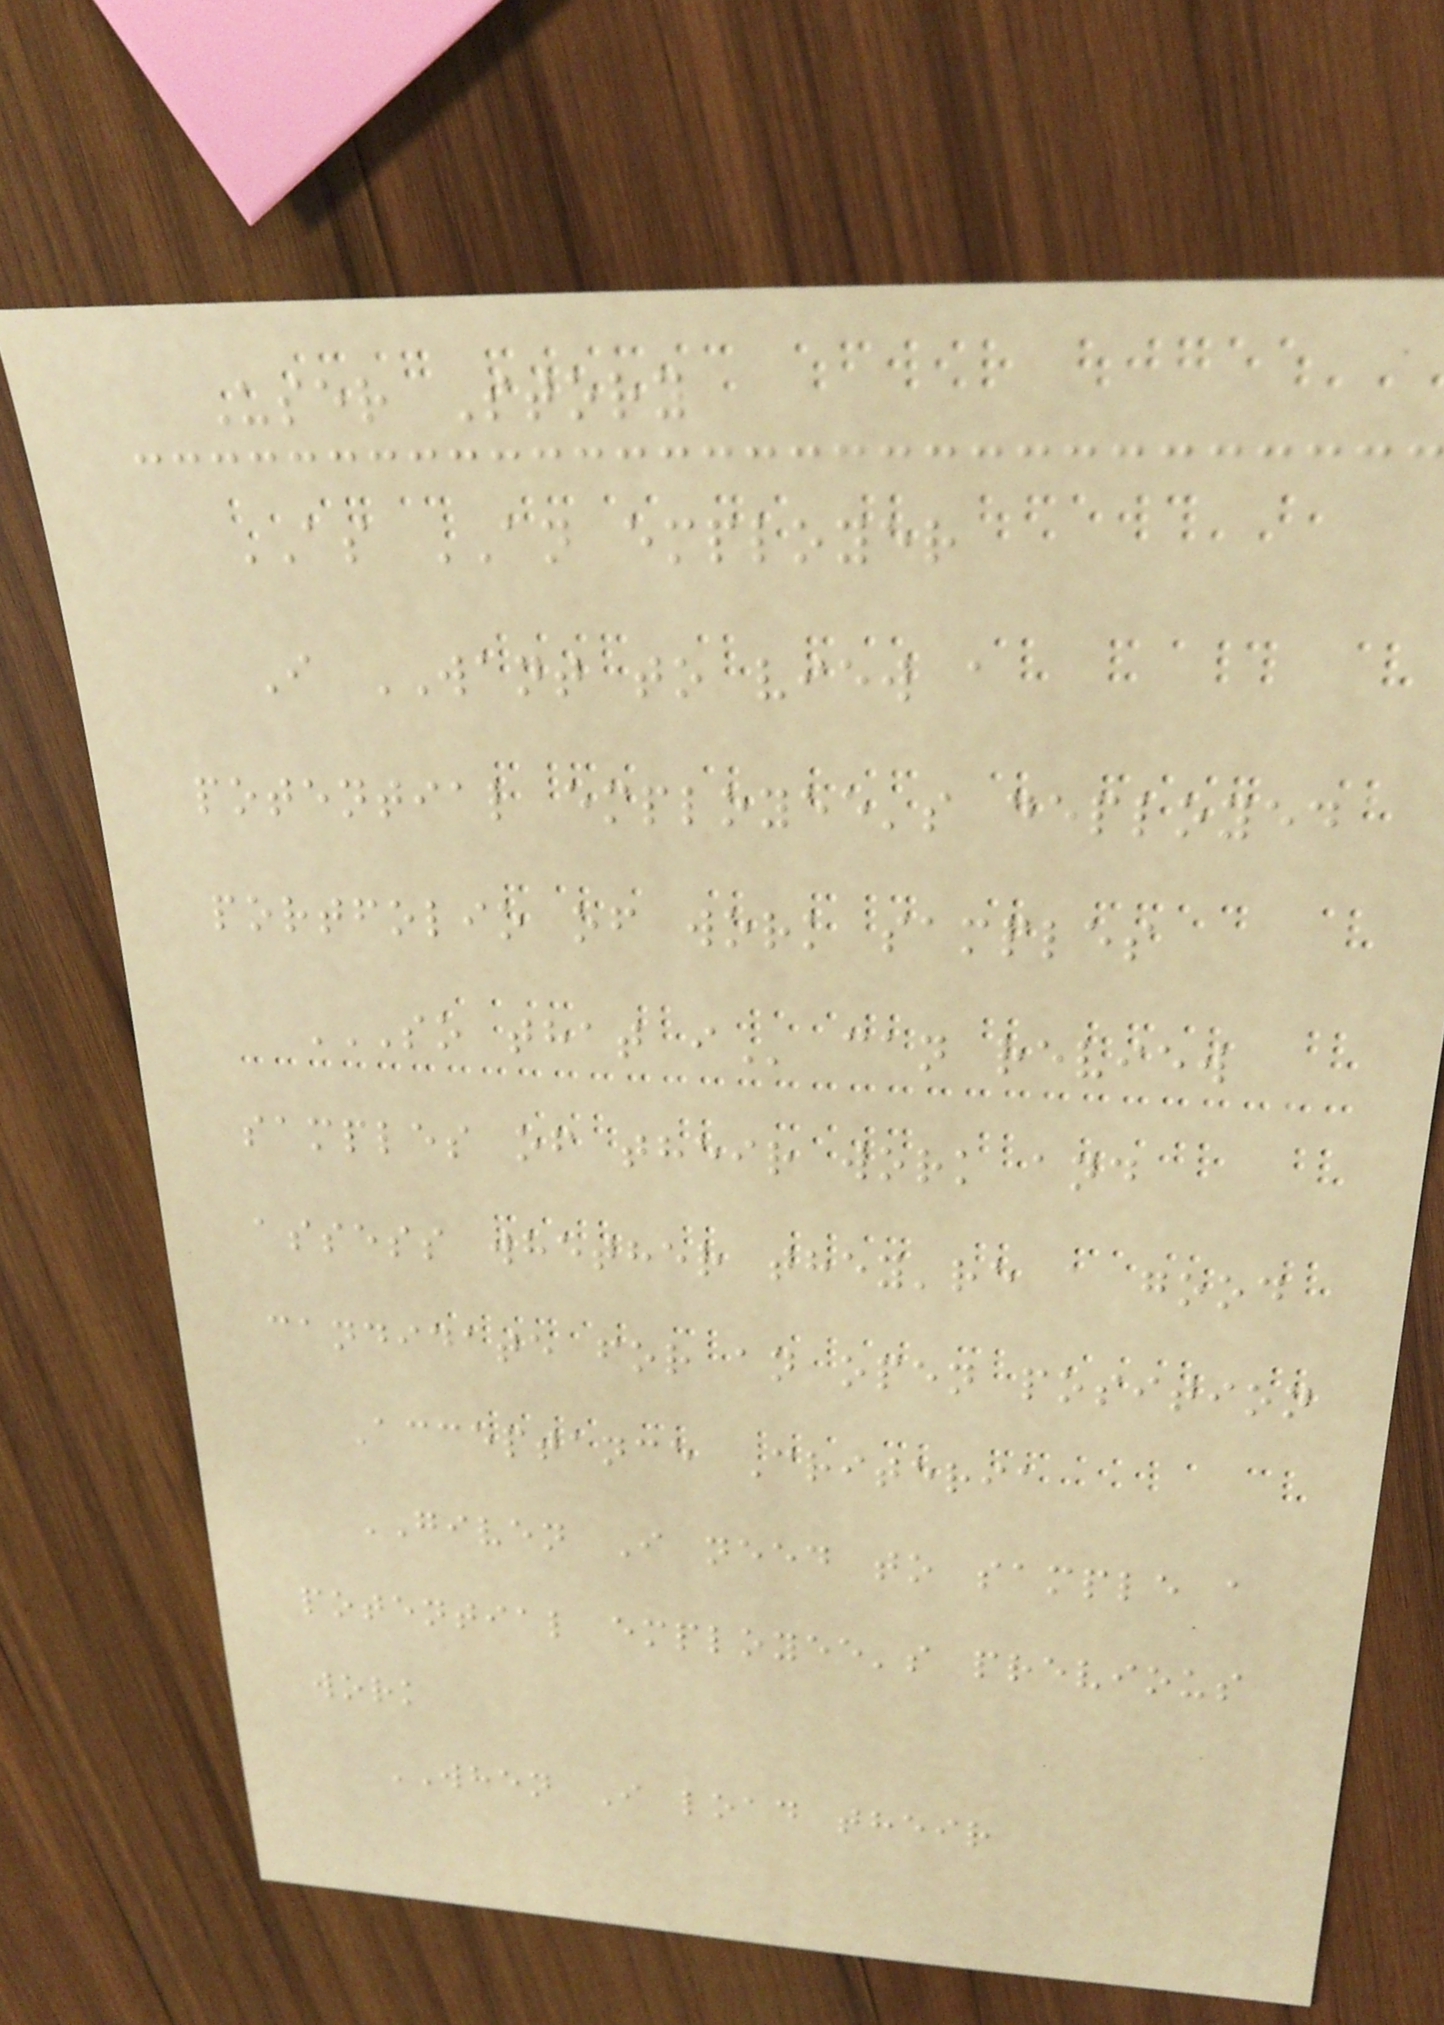User Story
AS AN employer
I WANT to view a
potential employee's deployed
portfolio of work samples
SO THAT I can review
samples of their work and
assess whether they're a good
candidate for an open position
Acceptance Criteria
GIVEN I need to sample a
potential employee's previous
work
WHEN I load their
